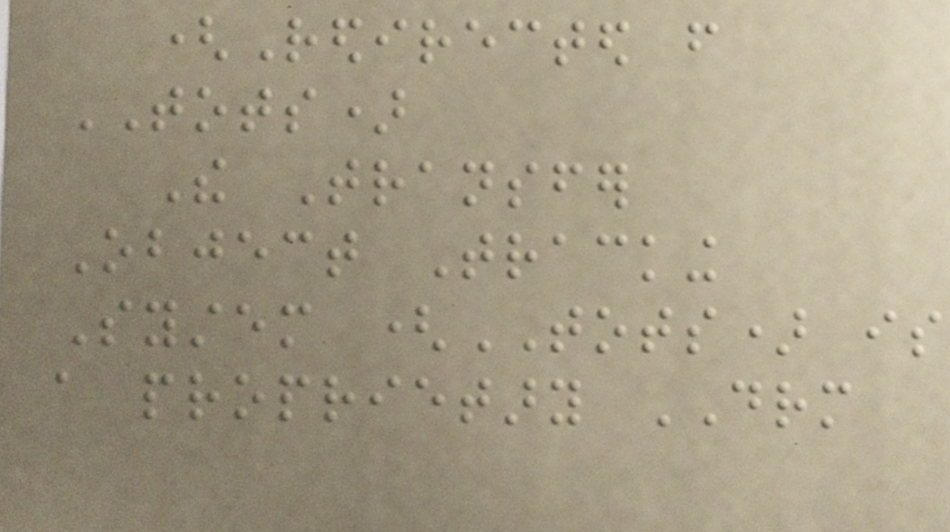(Redirected from
TOTS)
The Transfer
Object Tracking
System (TOTS) is
a proprietary DRM
